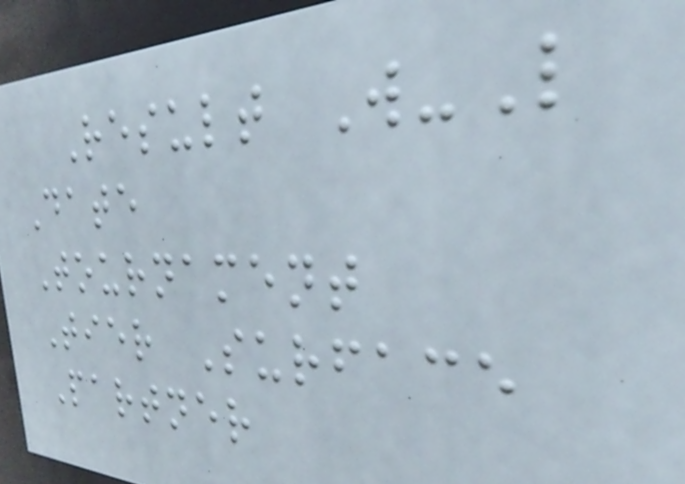Result W-L
Date
Tournament
Tier Surface
Partner
